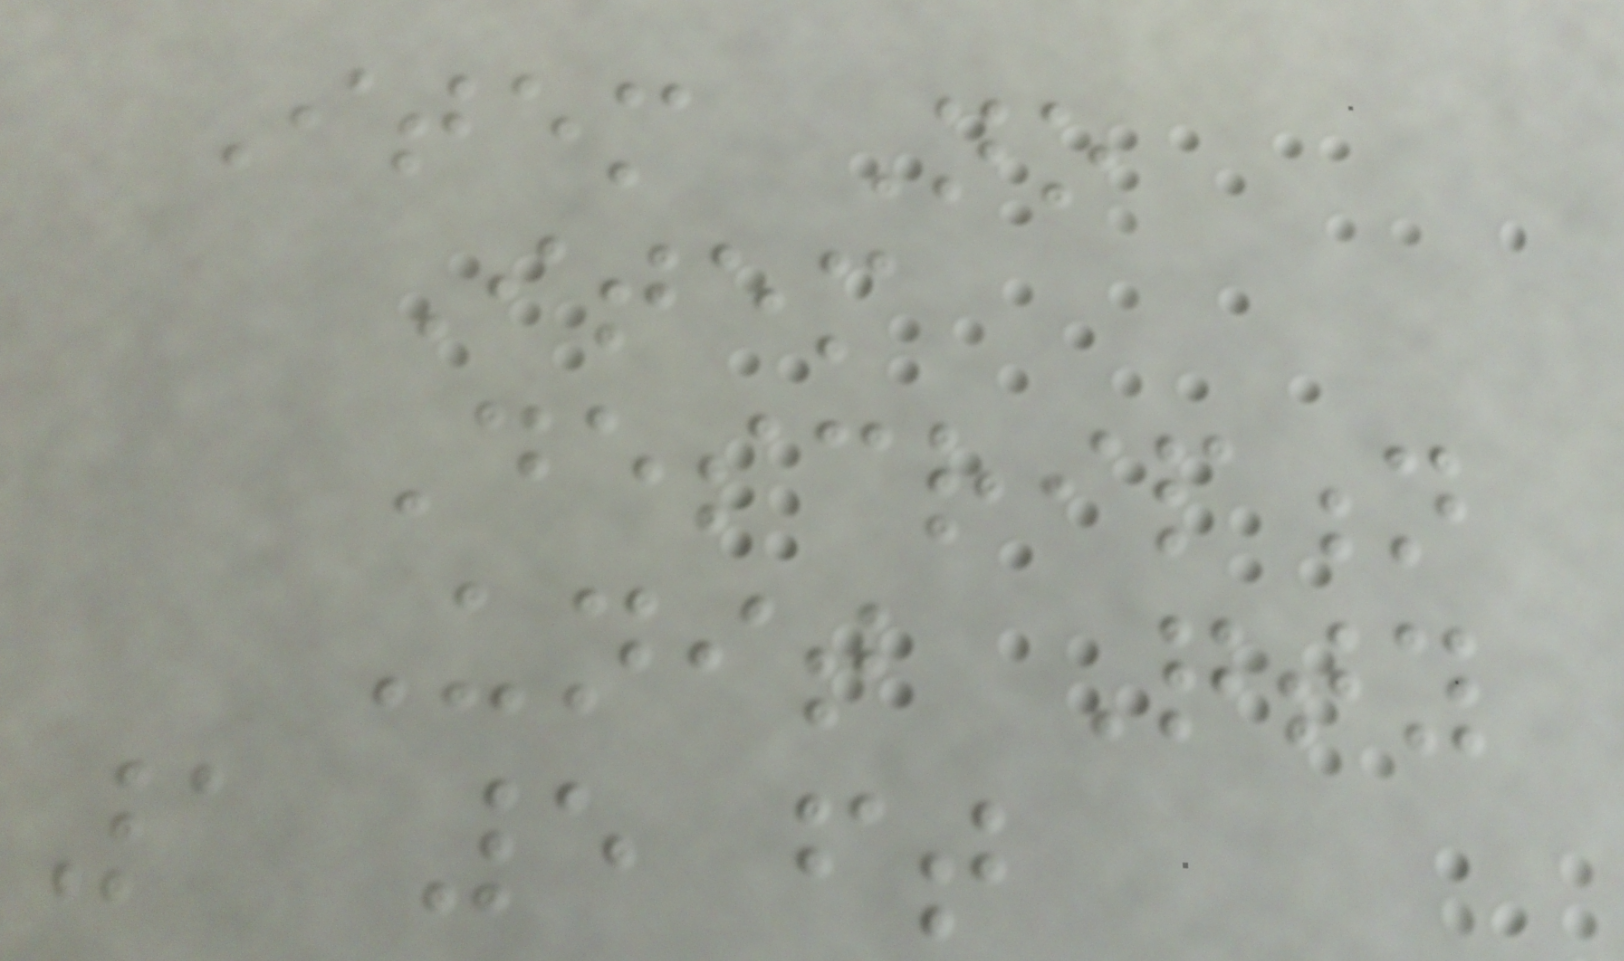Item No
Item
Description
Unit Qty
1 5 ft
